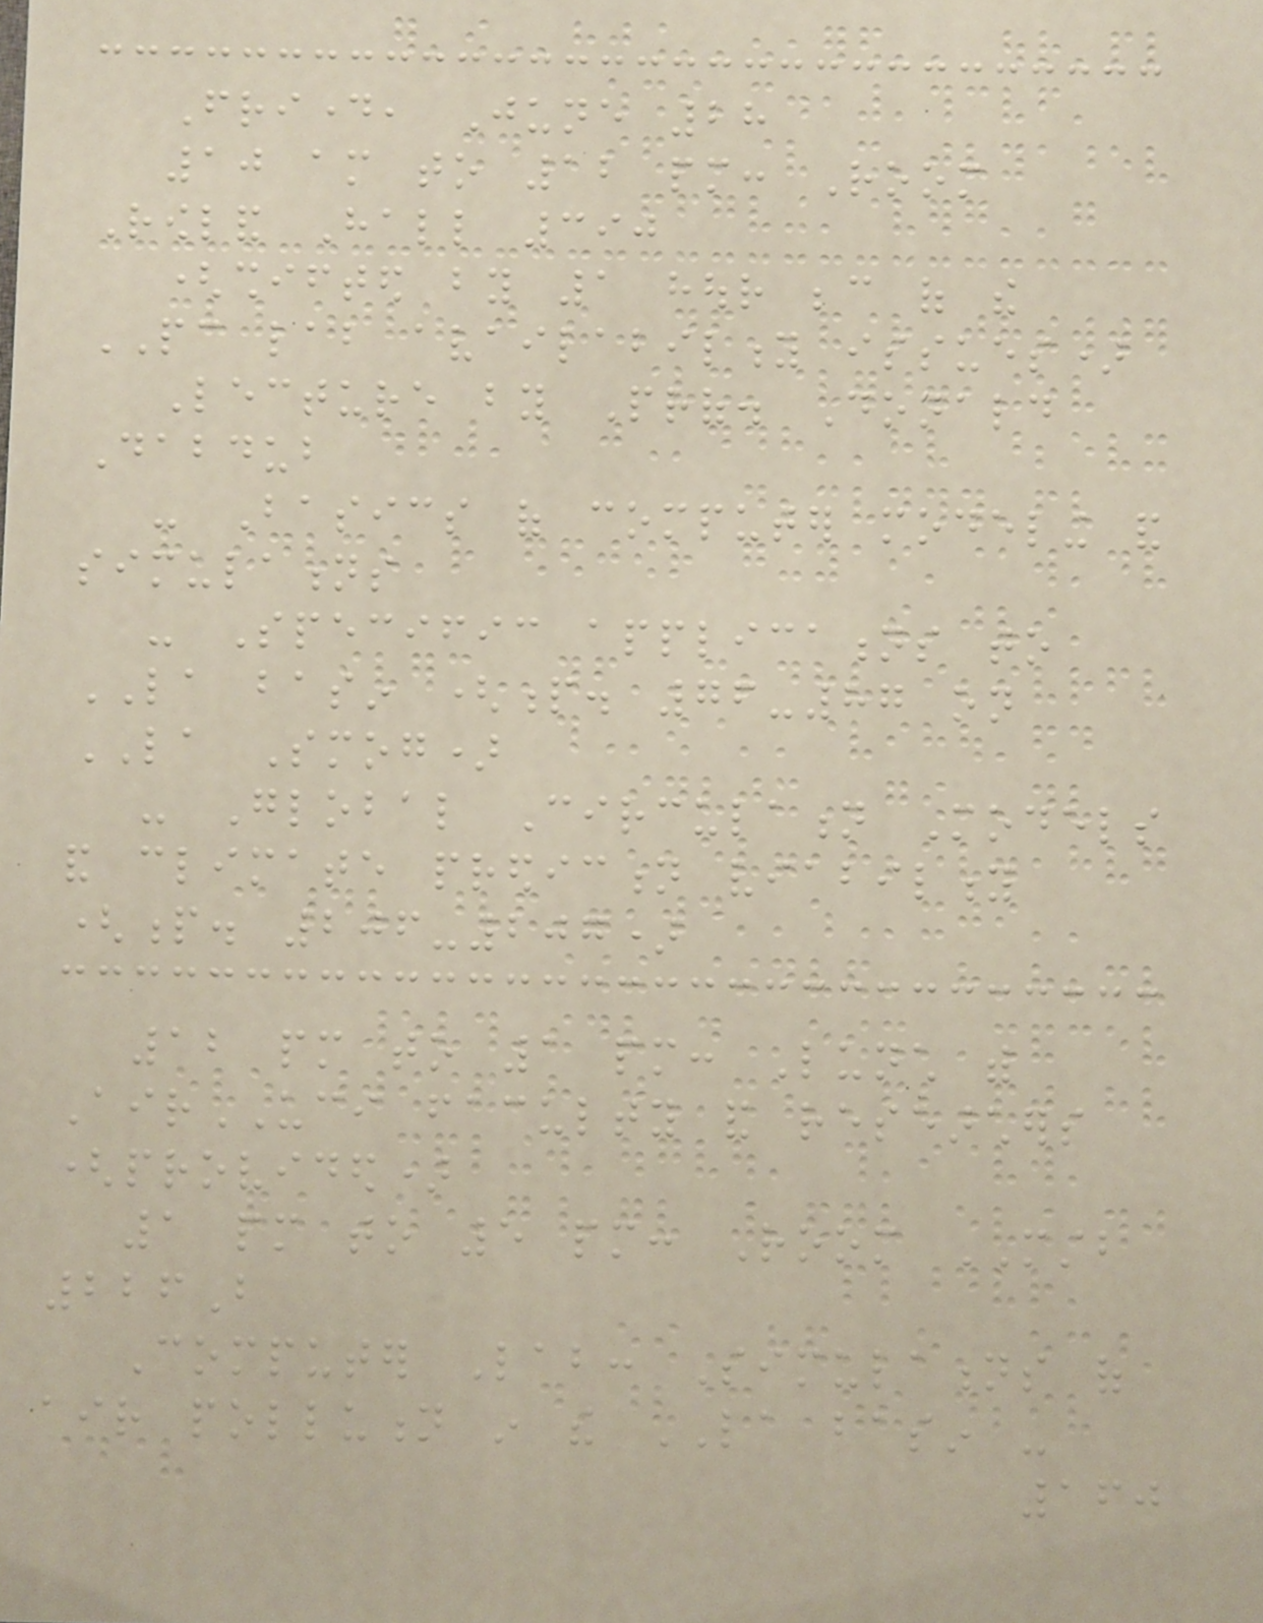Friday, June 28
10 am to 12 pm: Room
Rowland Hall 390
(shifted by 1 hour because of the
PC lab availability issues)
Lecture by Prof. Donald
Dabdub
- Basics of computer modeling and
simulations
- Specific applications to
LA basin (p. 76-87 on
LA Smog)
- Global Circulation Models
and climate prediction viability
(p. 206-207)
12 pm to 1 pm: Lunch with
AirUCI faculty and researchers
(provided)
1 pm to 5 pm: Room MSTB
226B
Computer Lab: Simulations of
air pollution in the LA basin -
160
